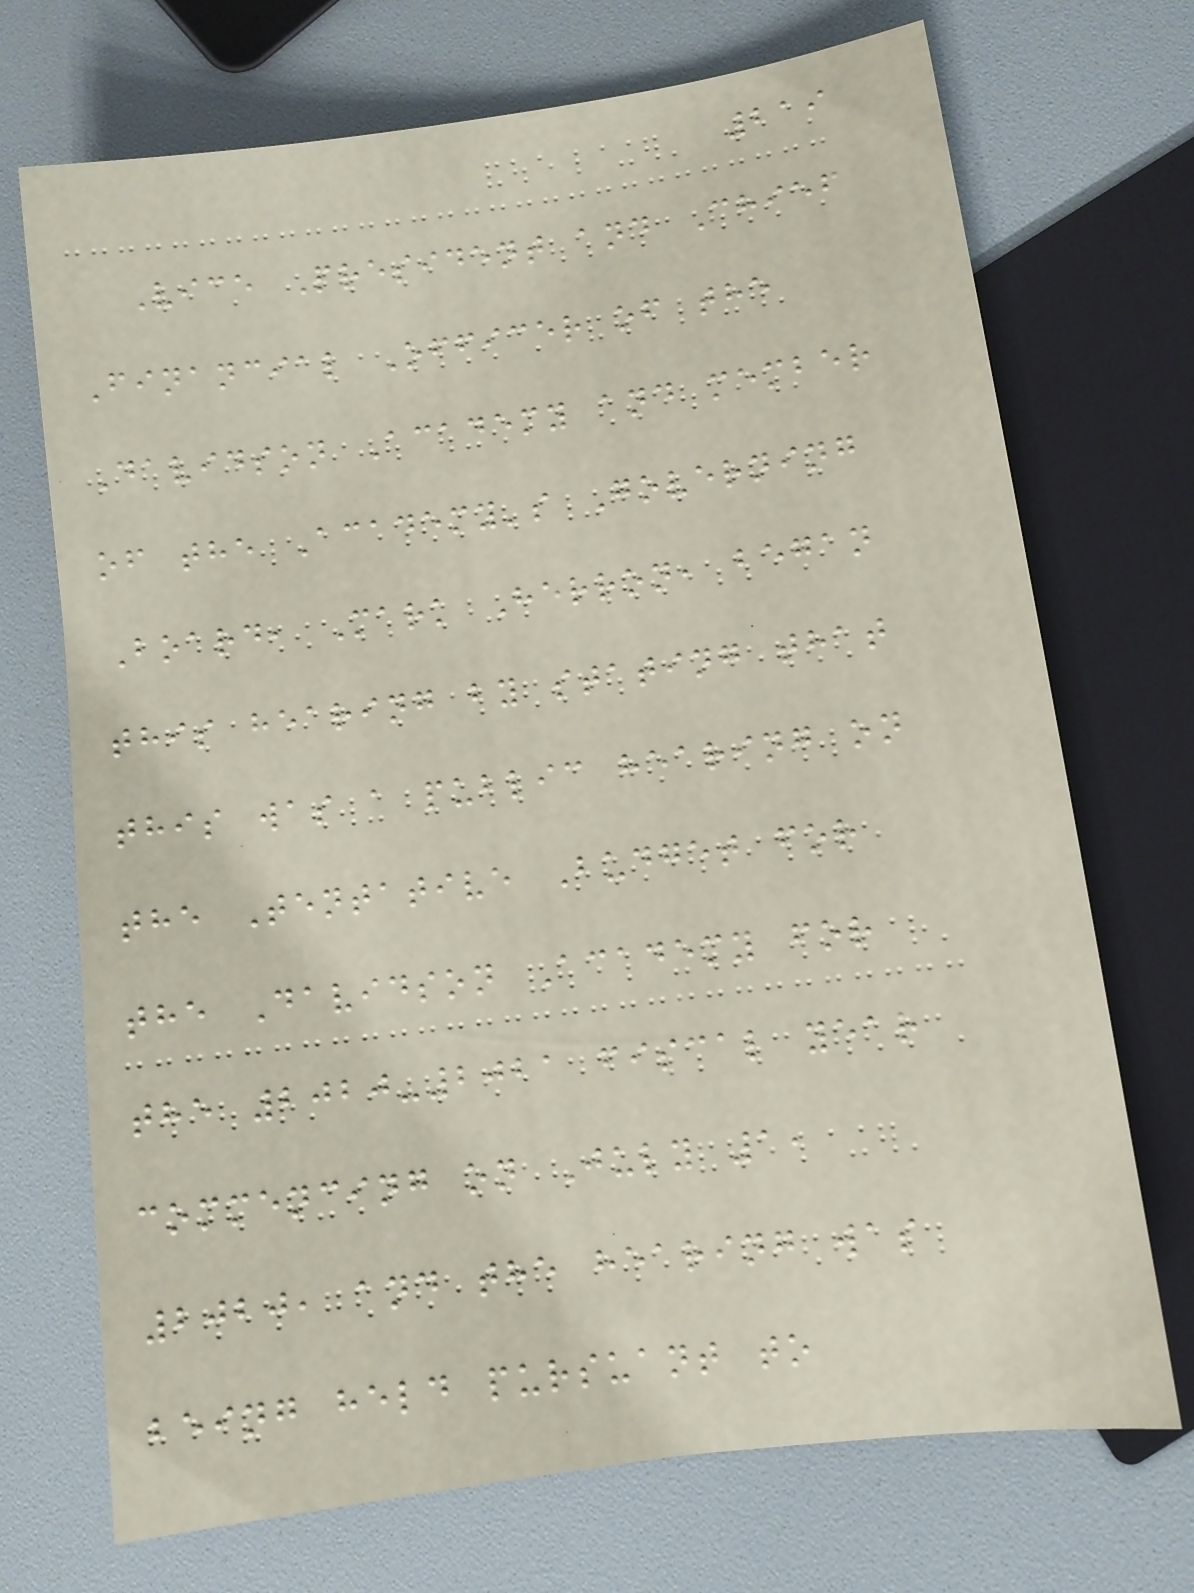219
Vice President and Chief
Financial Officer of the
Davidson Academy and member
of the Academy's Governing
Board, Mark Herron, began
this hearing by stating that
this was a public hearing on
the Tentative Budget for
the Davidson Academy for
the 2020-2021 fiscal year
commencing on July 1,
2020, and the hearing was
being held pursuant to
